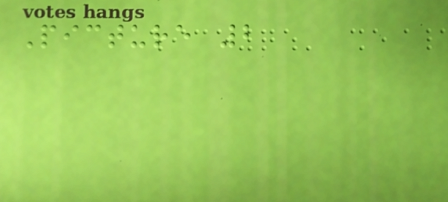Picture 2
